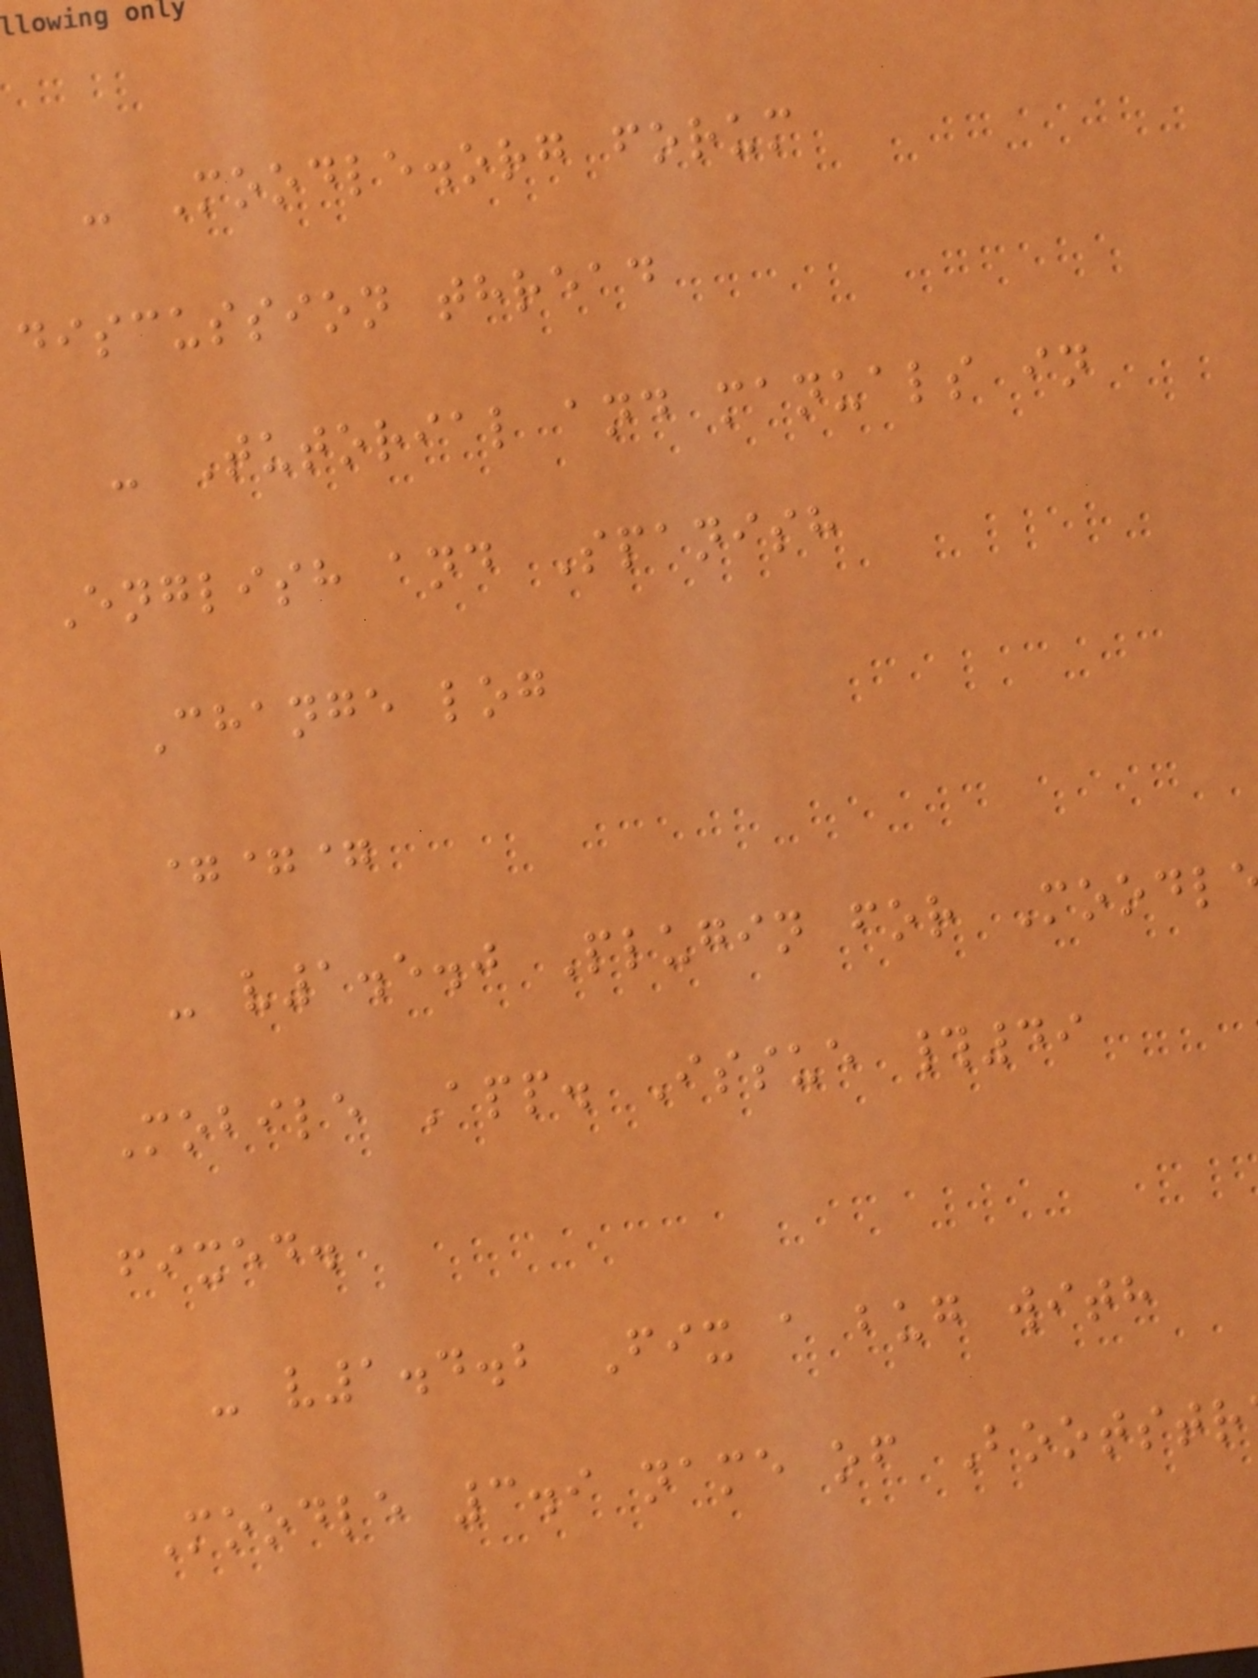- Moodle.org forum
discussion thread
- Tutorial and manuals in
English and Spanish
Change log
===
- v1.5.0 Plugin for Moodl
Mobile App. Issue #49
fixed.
- v1.4.2 Fix a bug with
Moodle 3.9 name of Bootstr
